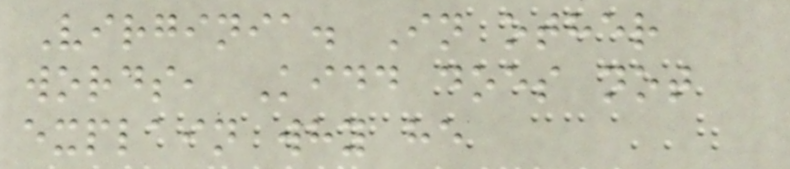Virginia. In other
words, Kidd does not
explain why he
